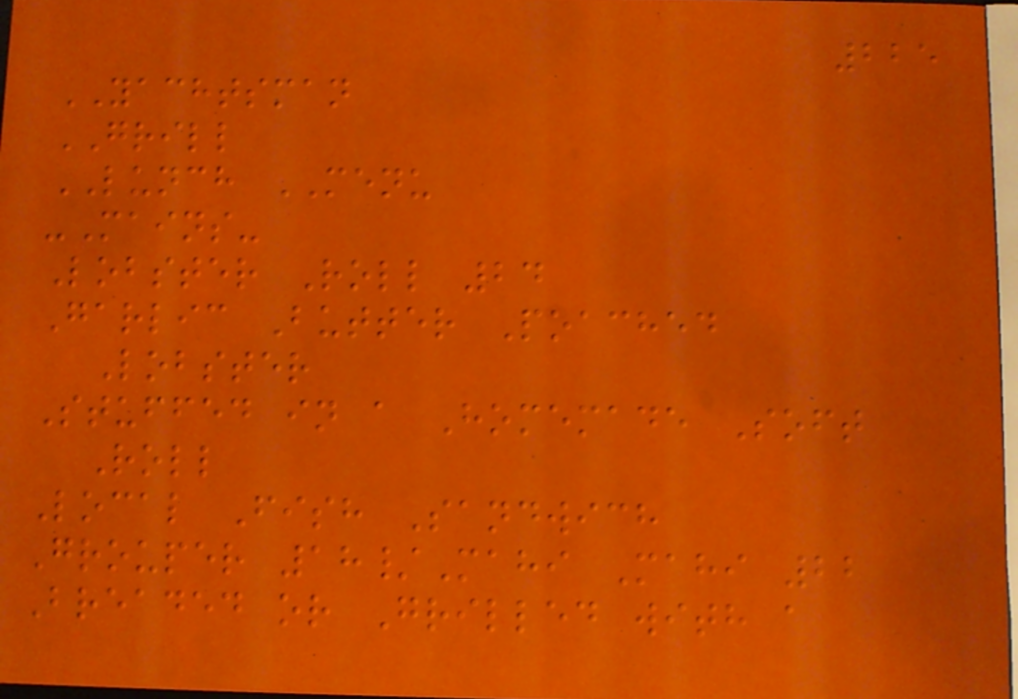225
YACHTSMAN
GRILL
LUNCH MENU
-Mains-
Lobster Roll 24
Garlic Butter Poached
Lobster
Stuffed in a Homemade Soft
Roll
Local Fish Sandwich
Grouper 18/Mahi Mahi 22
Breaded or Grilled with a
